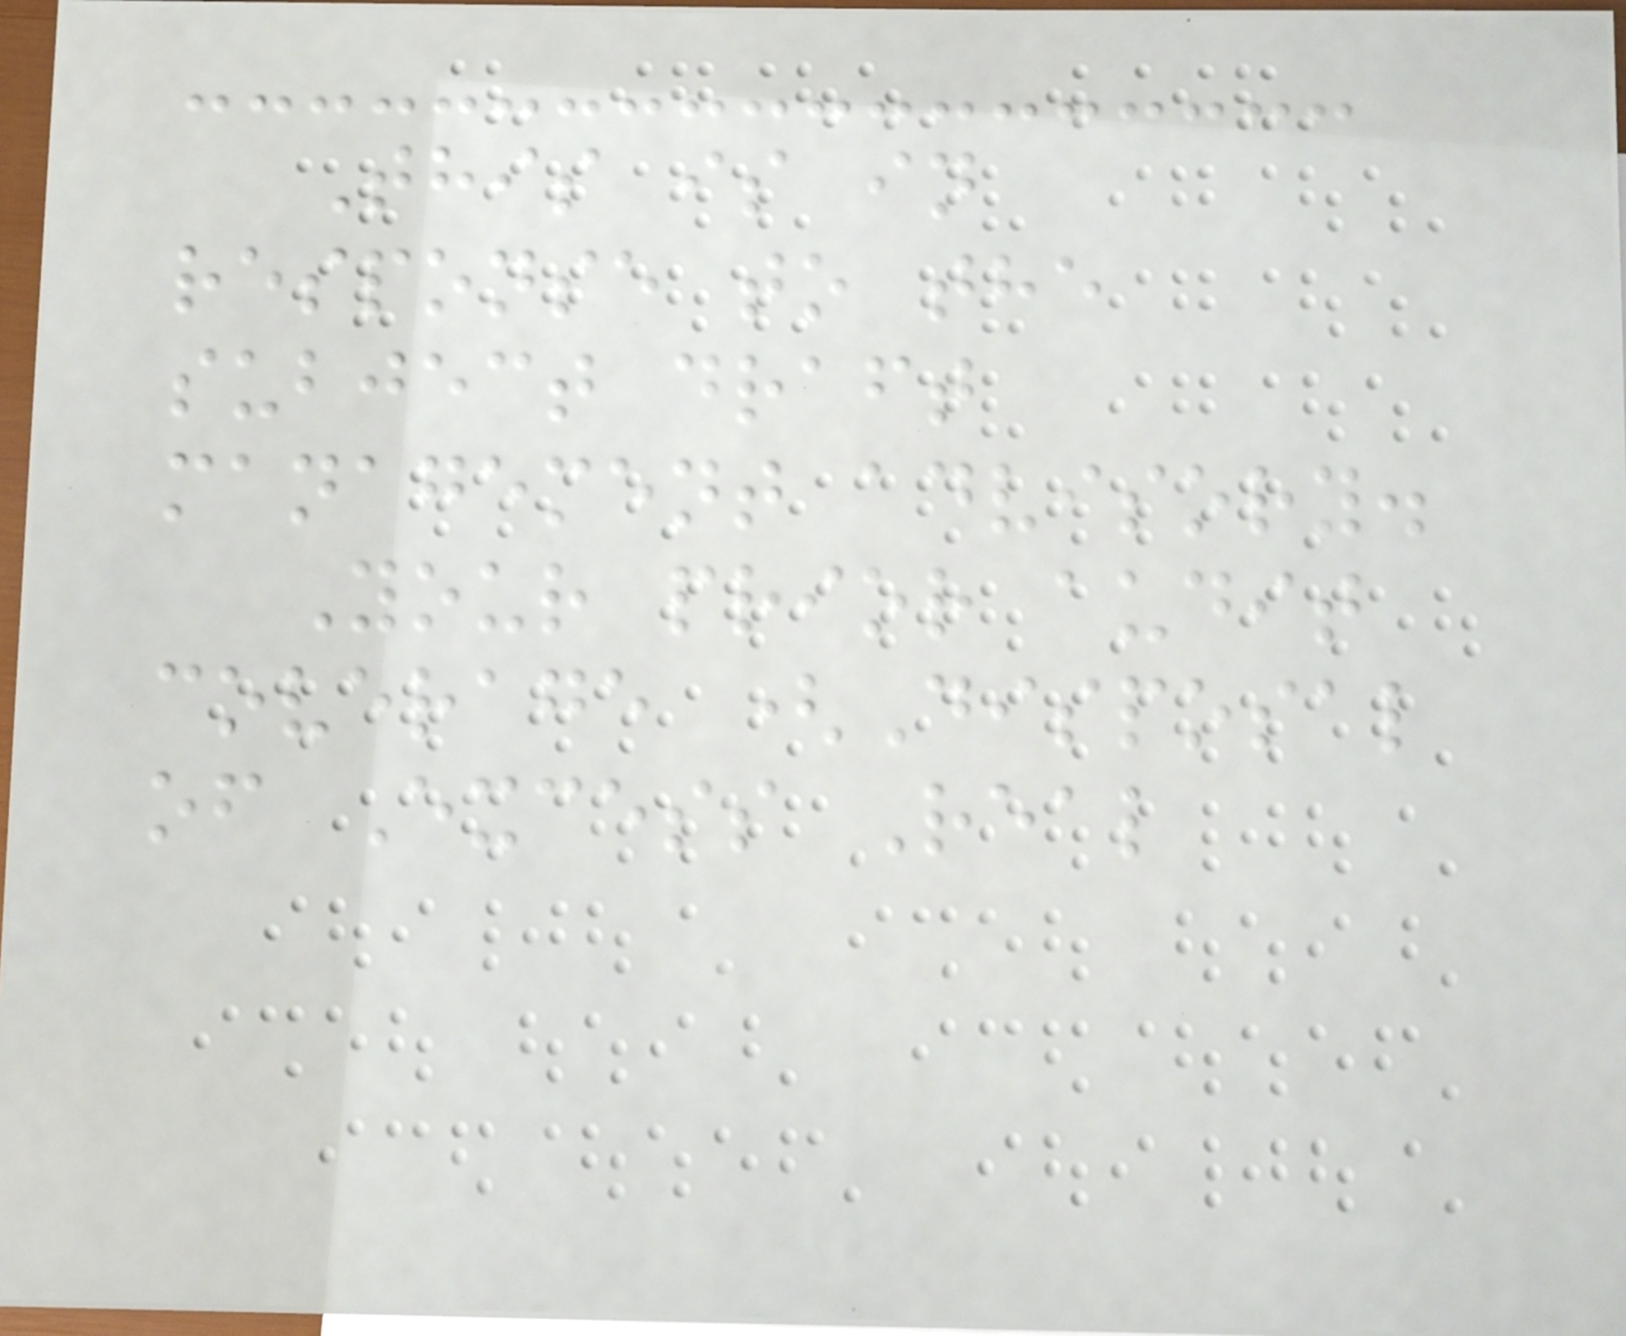This is in
response to the
subject draft
management advisory.
Your prior audit
coverage (Disposal
of Excess Real
